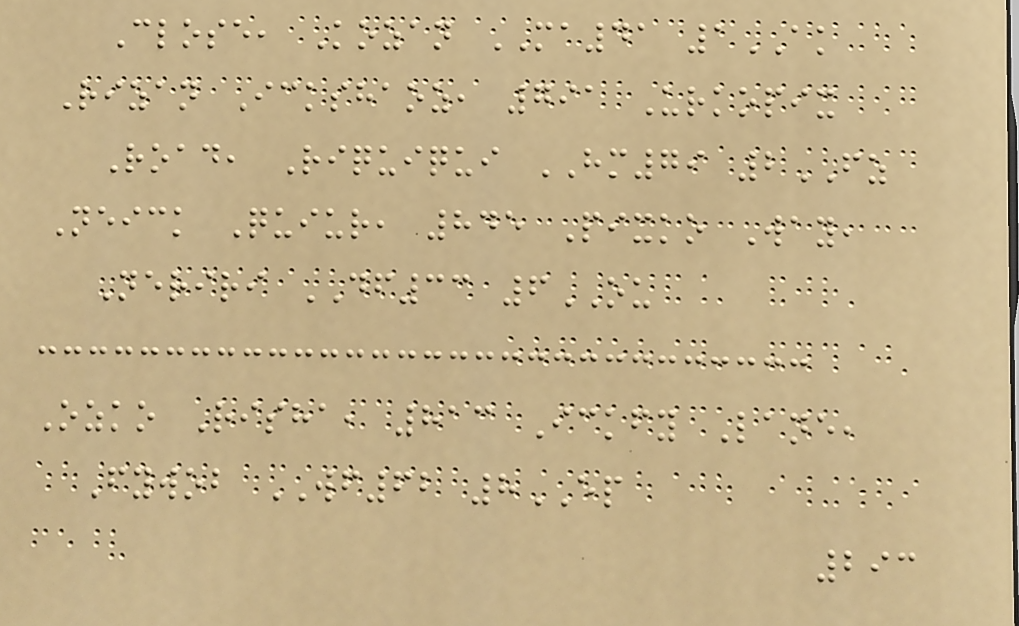Close, Kozan MA41 1AK
Rizan Ickshaoz, 791 Urkopix
Road, Riquiqui HM79 2FZ
Neick Quiur, 845 Pixko Way,
Neriri DF33 6OU
Ozko Risha, 813 Ickfy Lane,
Fywob WF62 8EP
293
